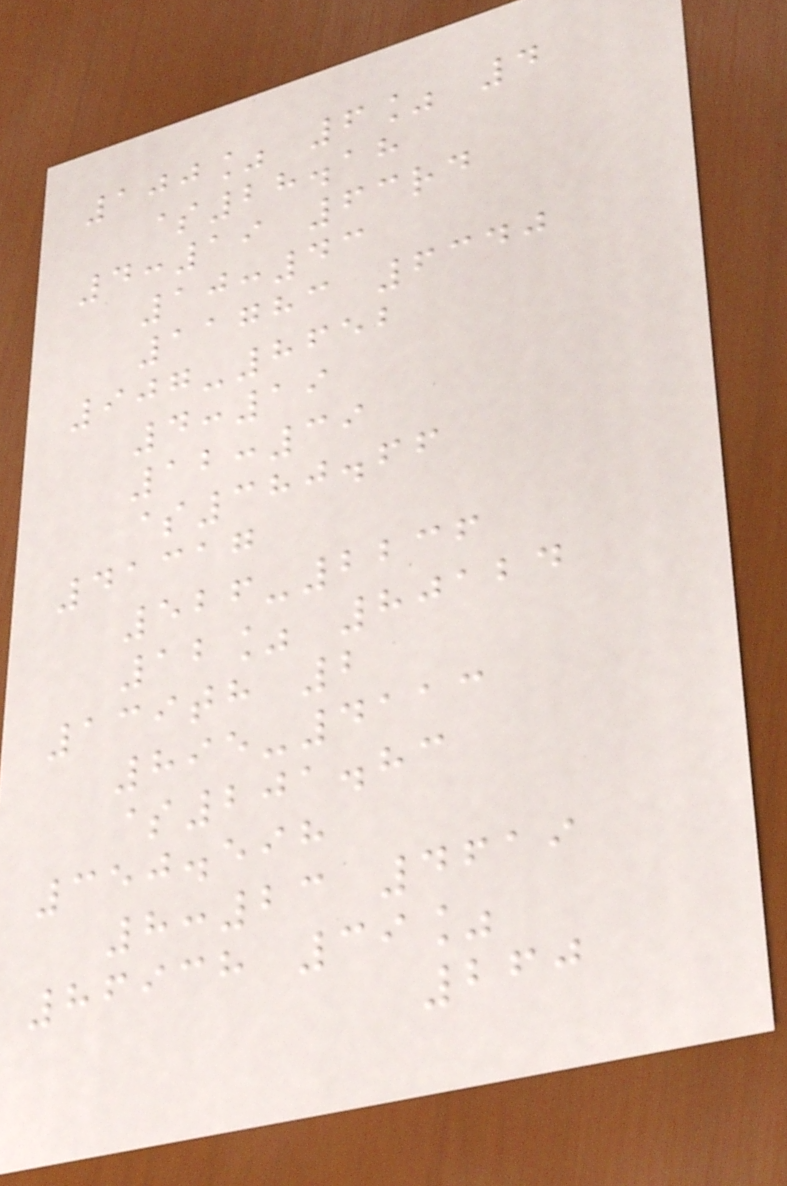100% 6% 4
$28.18
4:19 63rd
10:43
11783 6340
907-8652
4:19
12:39
$380.66
41317
526-2236
12% 80124
139th 2
895-4113
$201.83
350.598
8:23 4619
86938 39%
260
